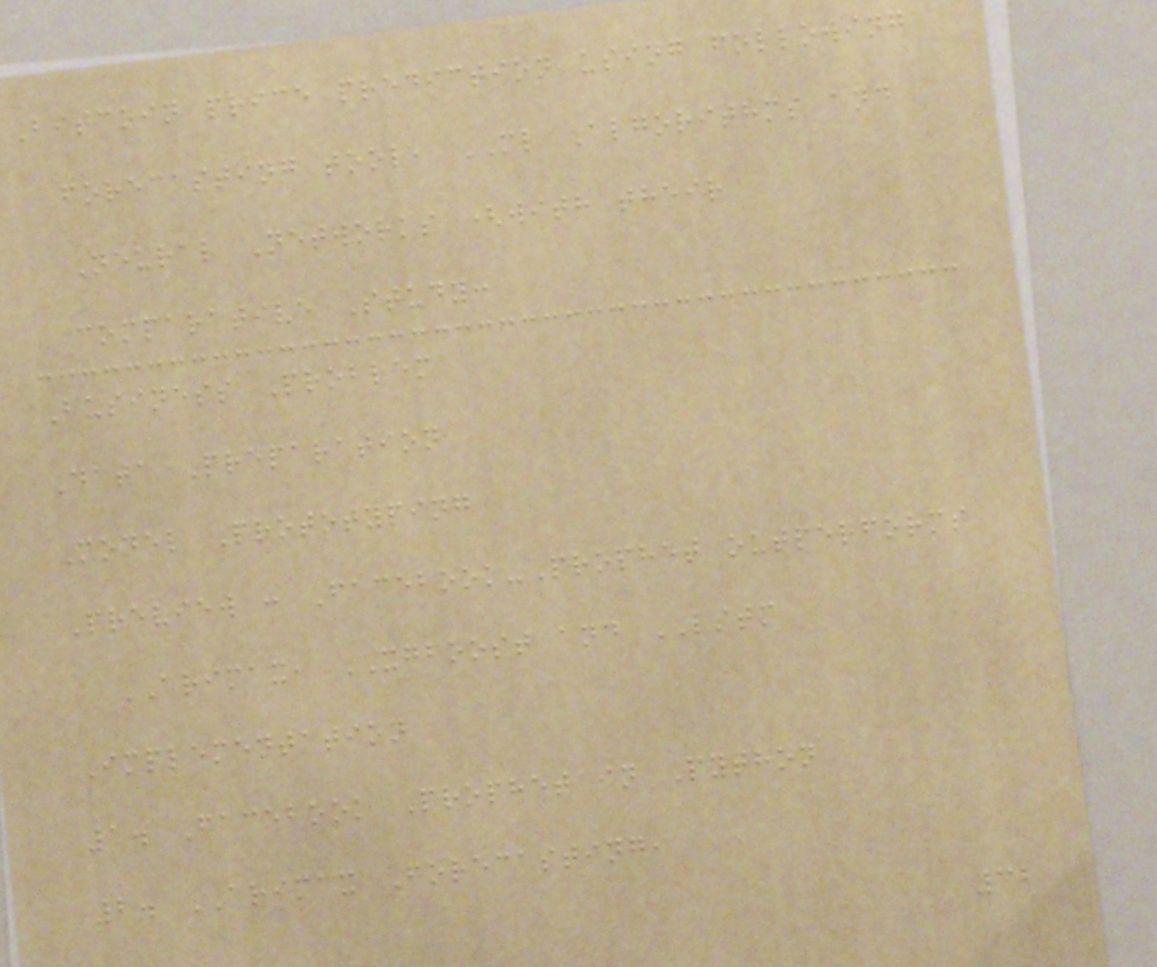Bitcoin price prediction using following
forecasting tool, ML Algorithms and
Neural Networks (with their
comparative Study:
Business Problem
Data Preparation
Model Prototyping
Preview : Facebook-Prophet outperforms
ARIMAX, XGBOOST and LSTM
Implementation
1. Facebook Prophet in Python
2. ARIMAX Forecasting,
32
